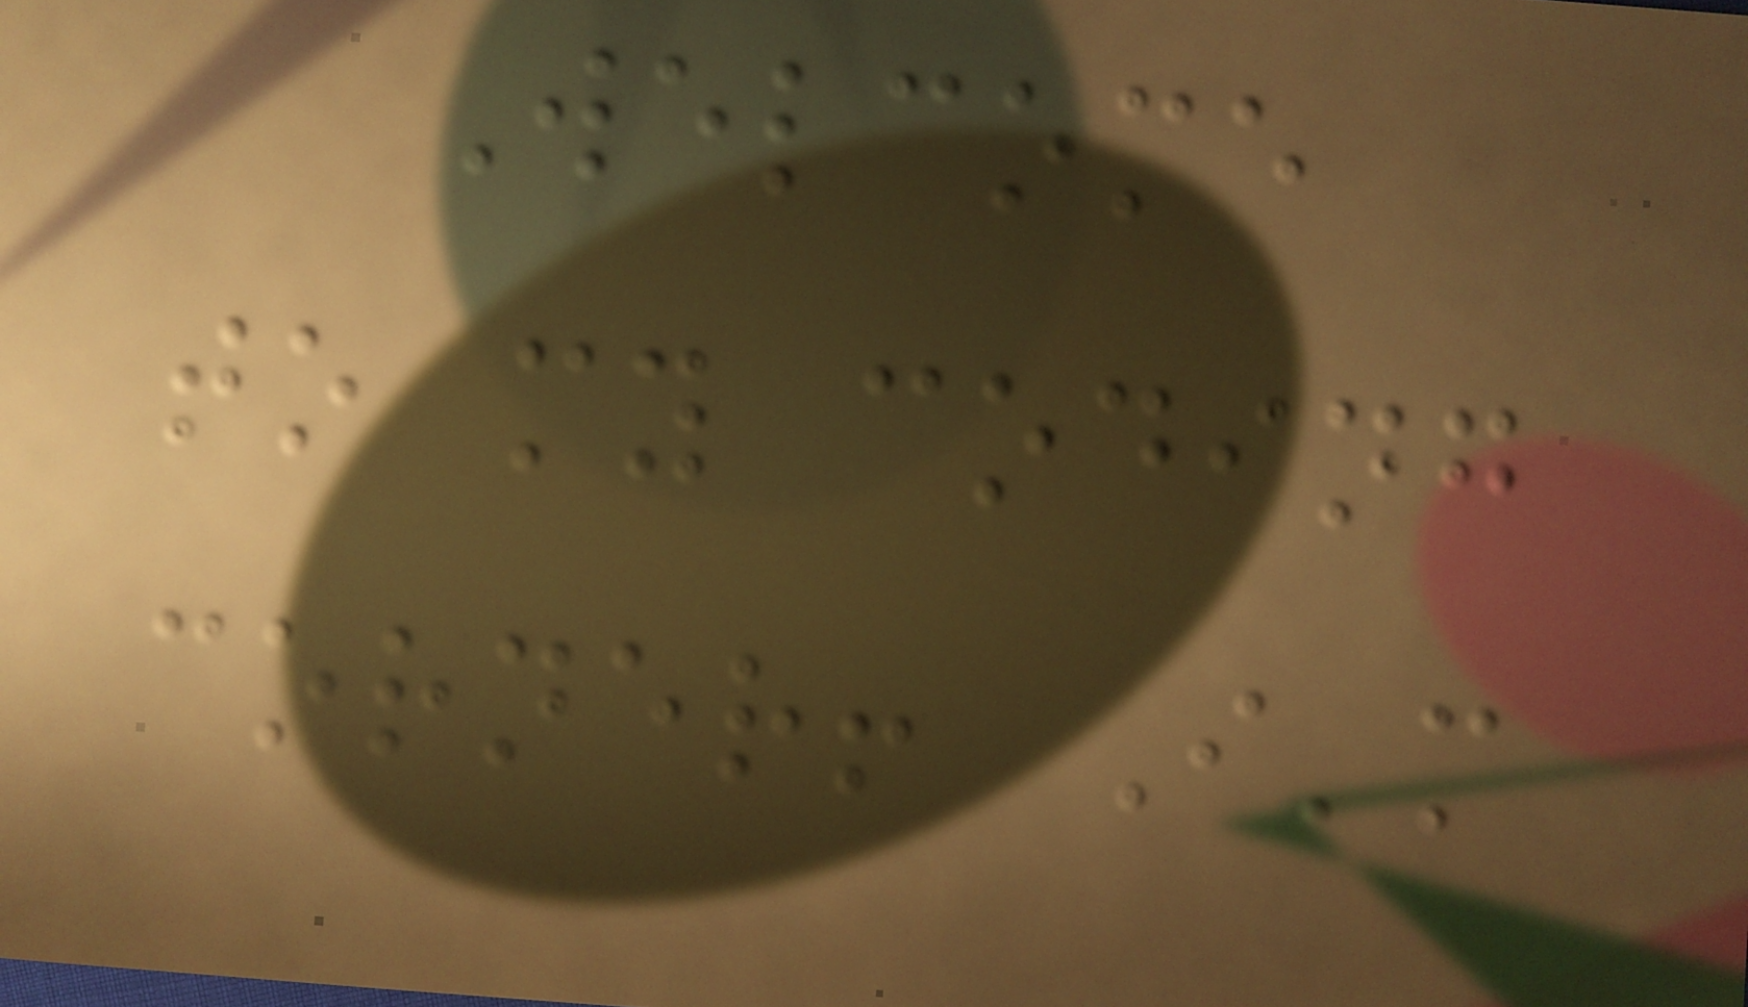Welcome
to my coding
corner! I'm
